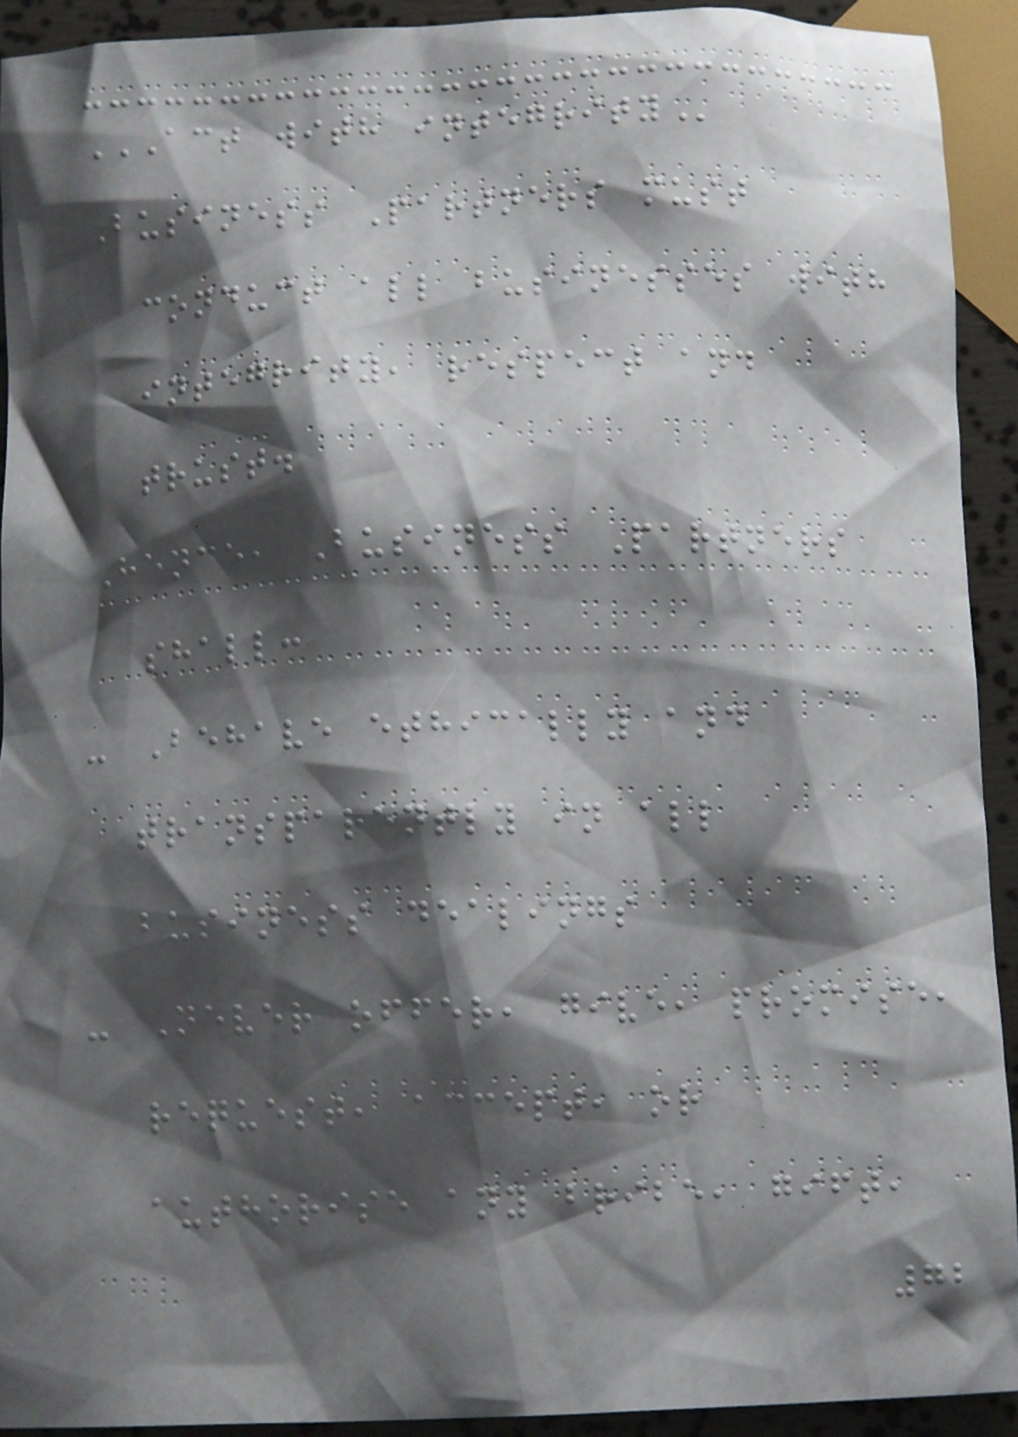ACT WITH INTEGRITY
Business Partners must
conduct all businesses with
integrity, respect and
trust.
Hence, Business Partners
shall:
- Behave ethically and
transparently in all
business dealings
- Never offer, give, promise,
request, accept, or
authorise any bribe, gift,
72
